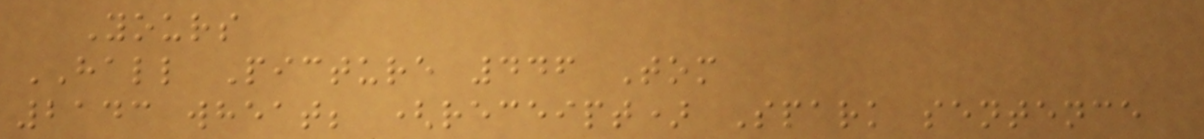Yours
HALL Picture 446 Tom
2143 wheat; (receipt) Spark sentence
